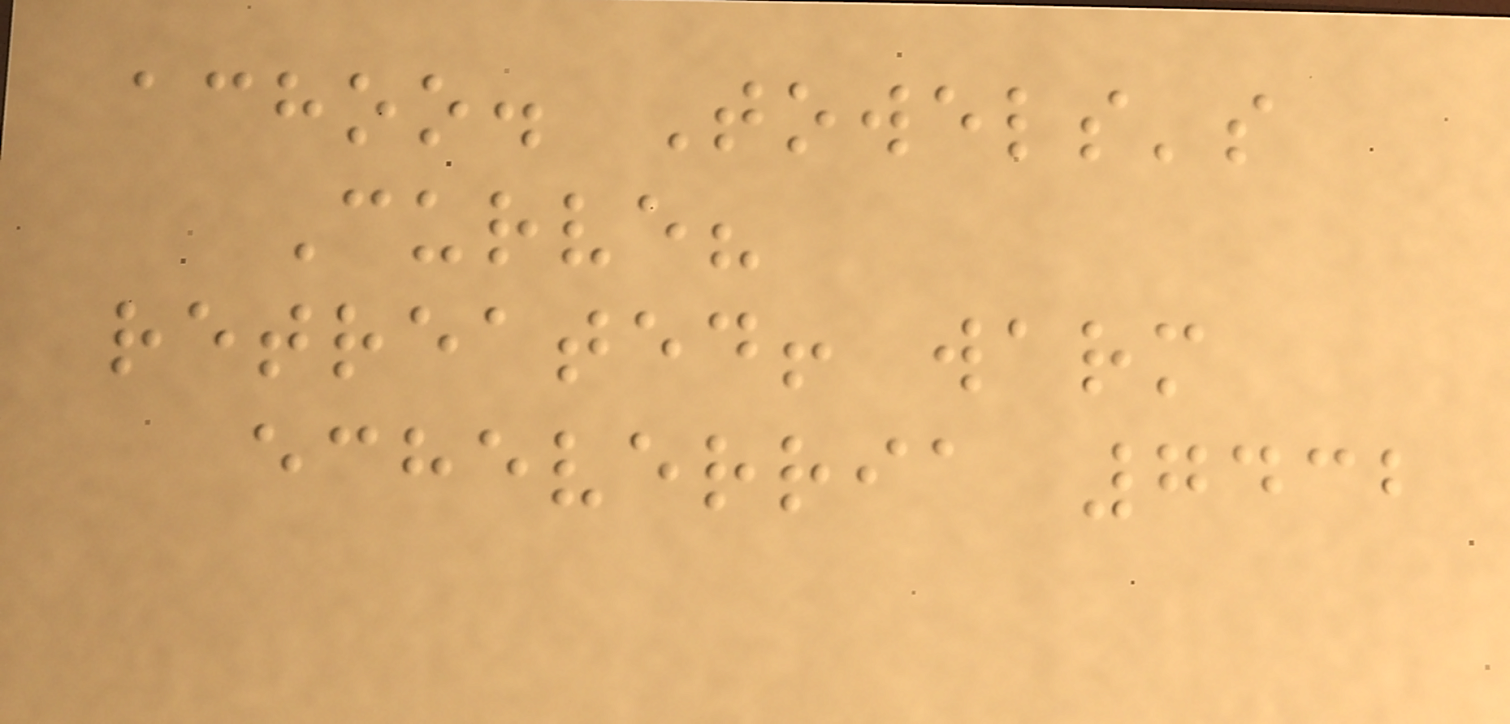achoo. Towels's
Curve?
retreated! warm
echeverria 7432
